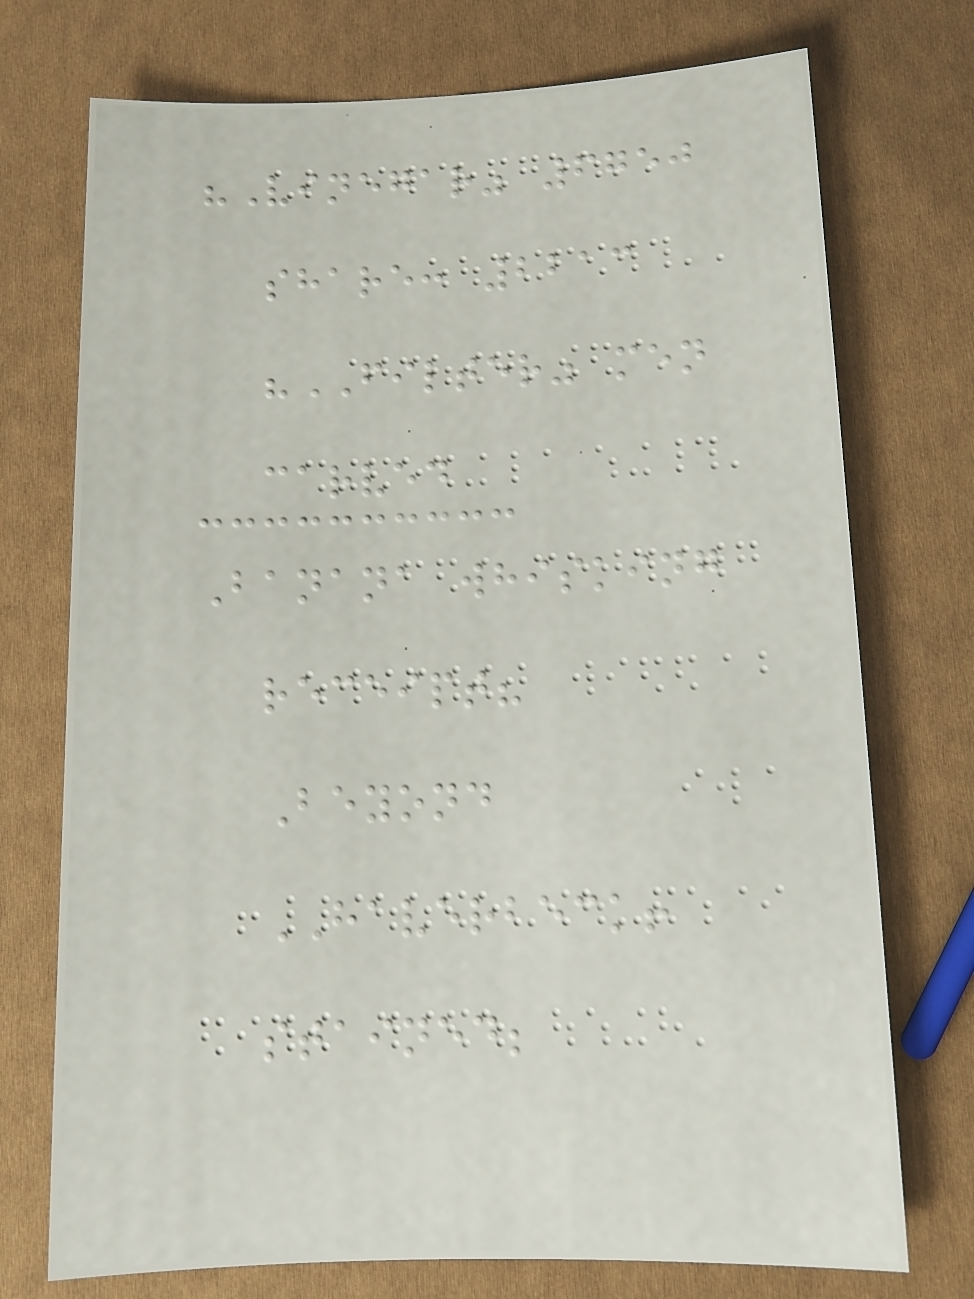"Vinegar" 6750
share: 2213
"FILTER" men
carved
Banana whisking
receipt?
Beyond
HAVERBECK!
stained;
